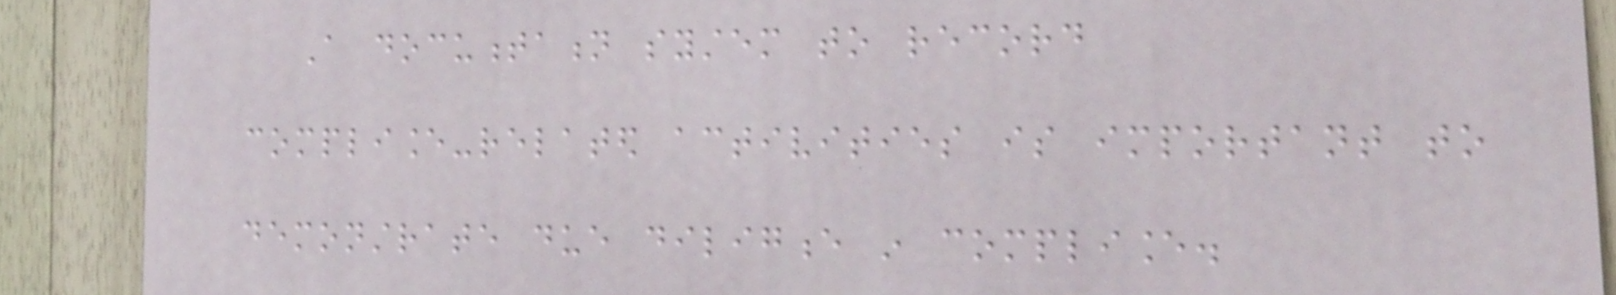A documentation system to record
compliance-related activities is important to
demonstrate due diligence in compliance.
